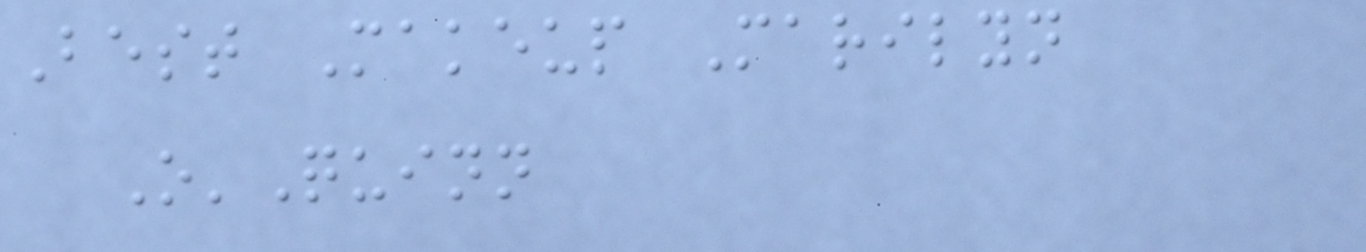Best Makeup Marilyn
O'Quinn
